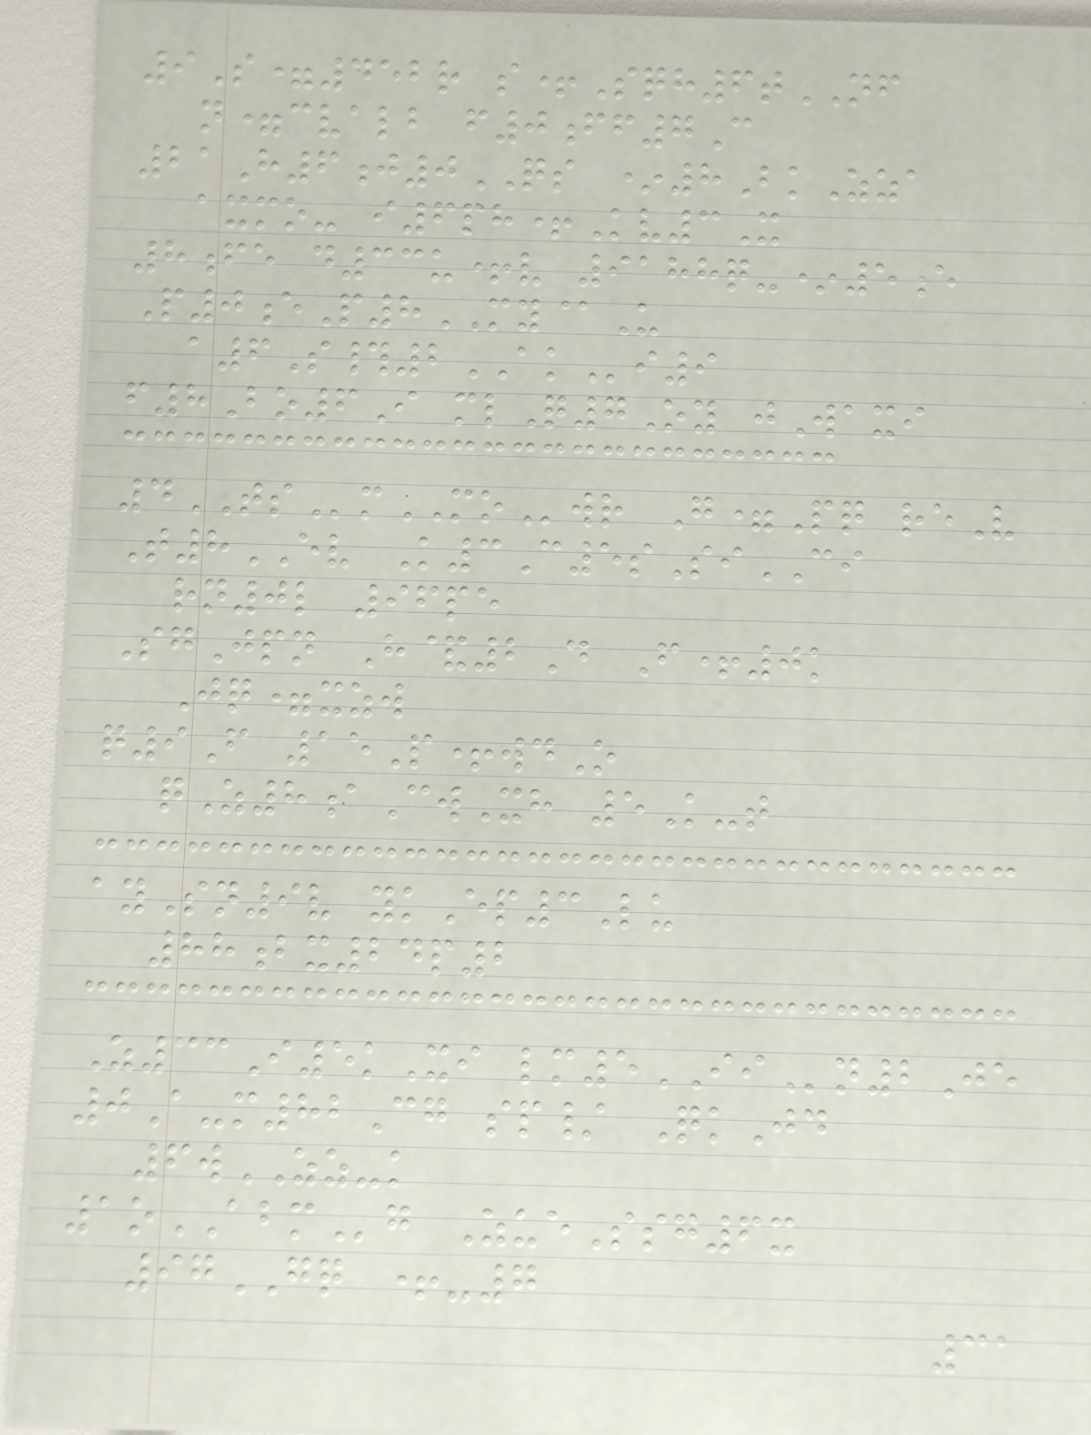9S=452r s+Sqh6tNF
n=cvalb f0ff7C
21H6j0QS *8BkZza
axmo- i6ph+Kv3X
8fe d33u+v 9188q-*5e
P0eP8MY@U
a6S#2AKi9
f8Bo6I mlQ7Oy jWaxi
4TSmMOwr G=Pq reV
T8EV K3C5sSiCI
rn0l 96pe
SgJpn H&2D F+0k
Jq=xzw
q9F 15P+wdO
qZ8aCwXh 5K-t
aySn9v ykEp3Lu
88bx24p2
Z33I5kXi lm5IIn2Je
0A-m82Cg sp/ QkJd
6wZZ-k
1oABMg ZueSsg6x
97GQ +-7
31
